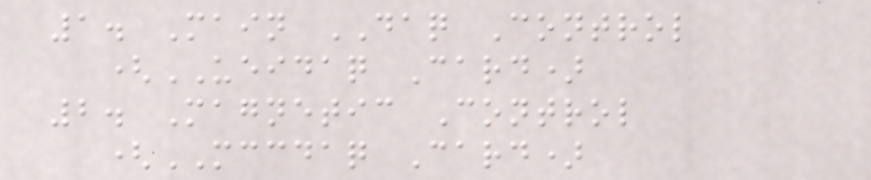1. Main DAQ Control
(UEIDAQ Card)
2. Magnetic Control
(MCCDAQ Card)
